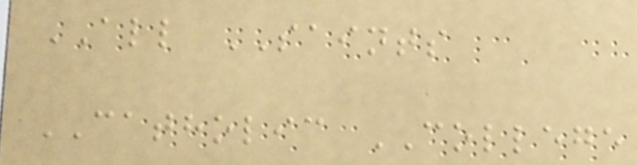ALL SAINTS
CATHOLIC COLLEGE
